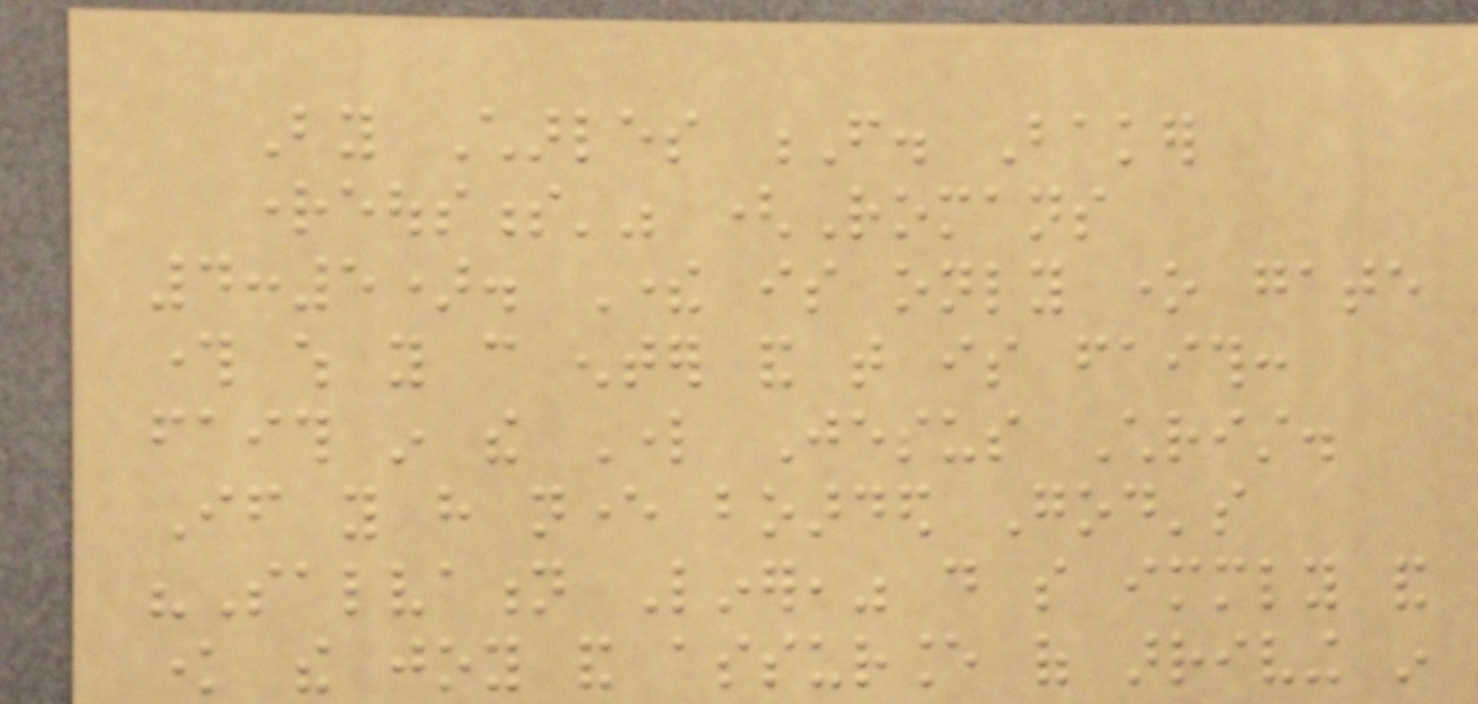By Charles F. Baker
righteousness'" (Romans
4:5). There is only one gate
through which you can enter and that is faith:
faith in the Lord Jesus Christ.
If you have never boarded God's
"Salvation Liner," do so immediately and
know the joy and assurance of arriving in
